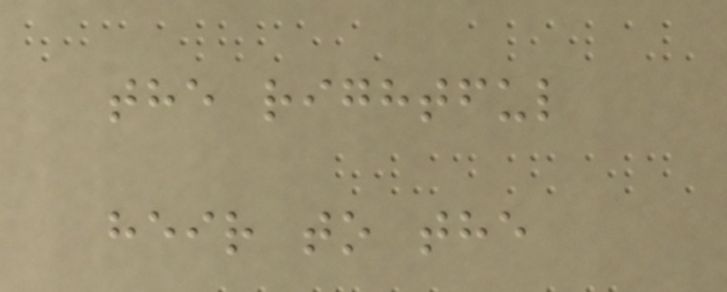the rightful
heir to the
